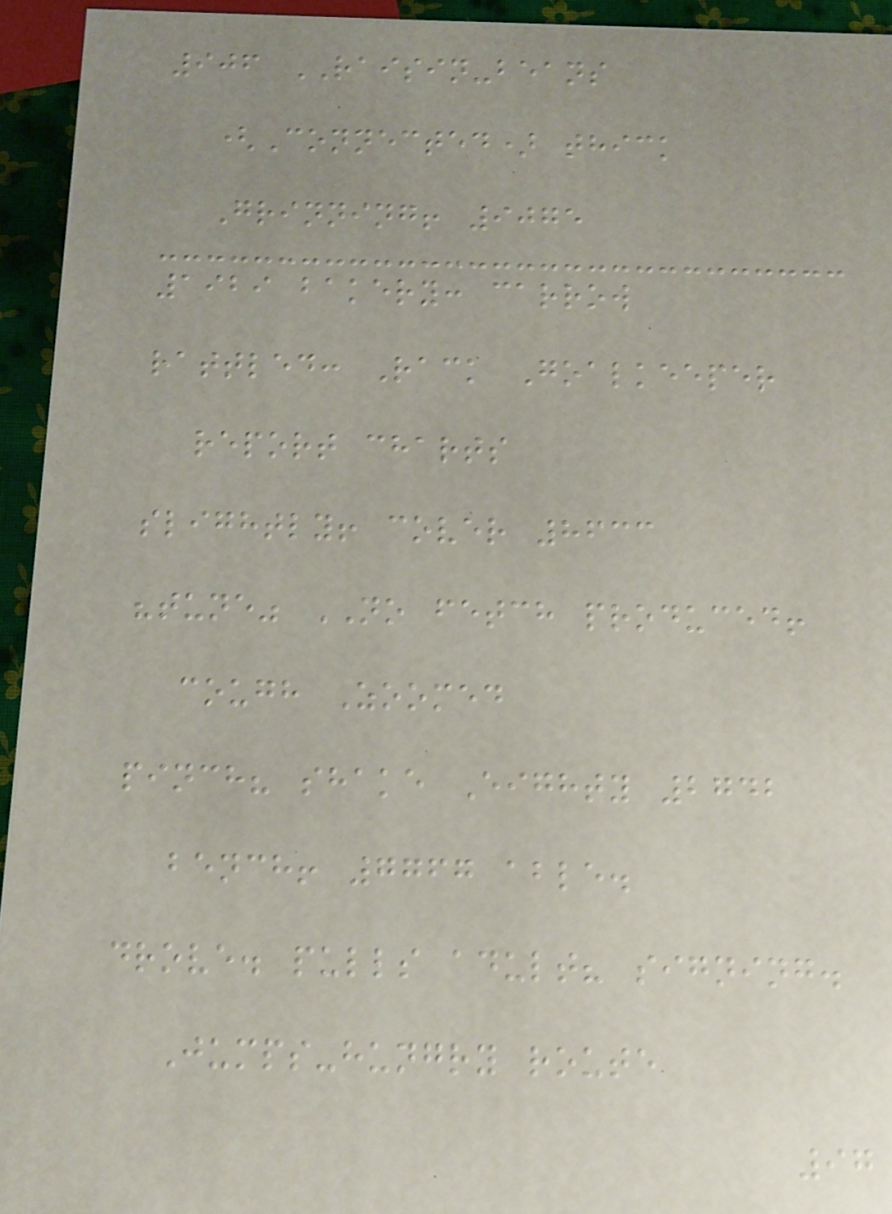906 RAISIN-beans
(Connected) thick
Grinning! 9075
1929 bakery: carrow
rattled: Rack Goalkeeper
report charts
slightly! cover 8633
"tune" NO fetch produced!
cough Zoomed
pinch? shake Eighty 2742
bench! 7767 able.
drove. pulls adult? signing.
Jumps-hungry route
97
